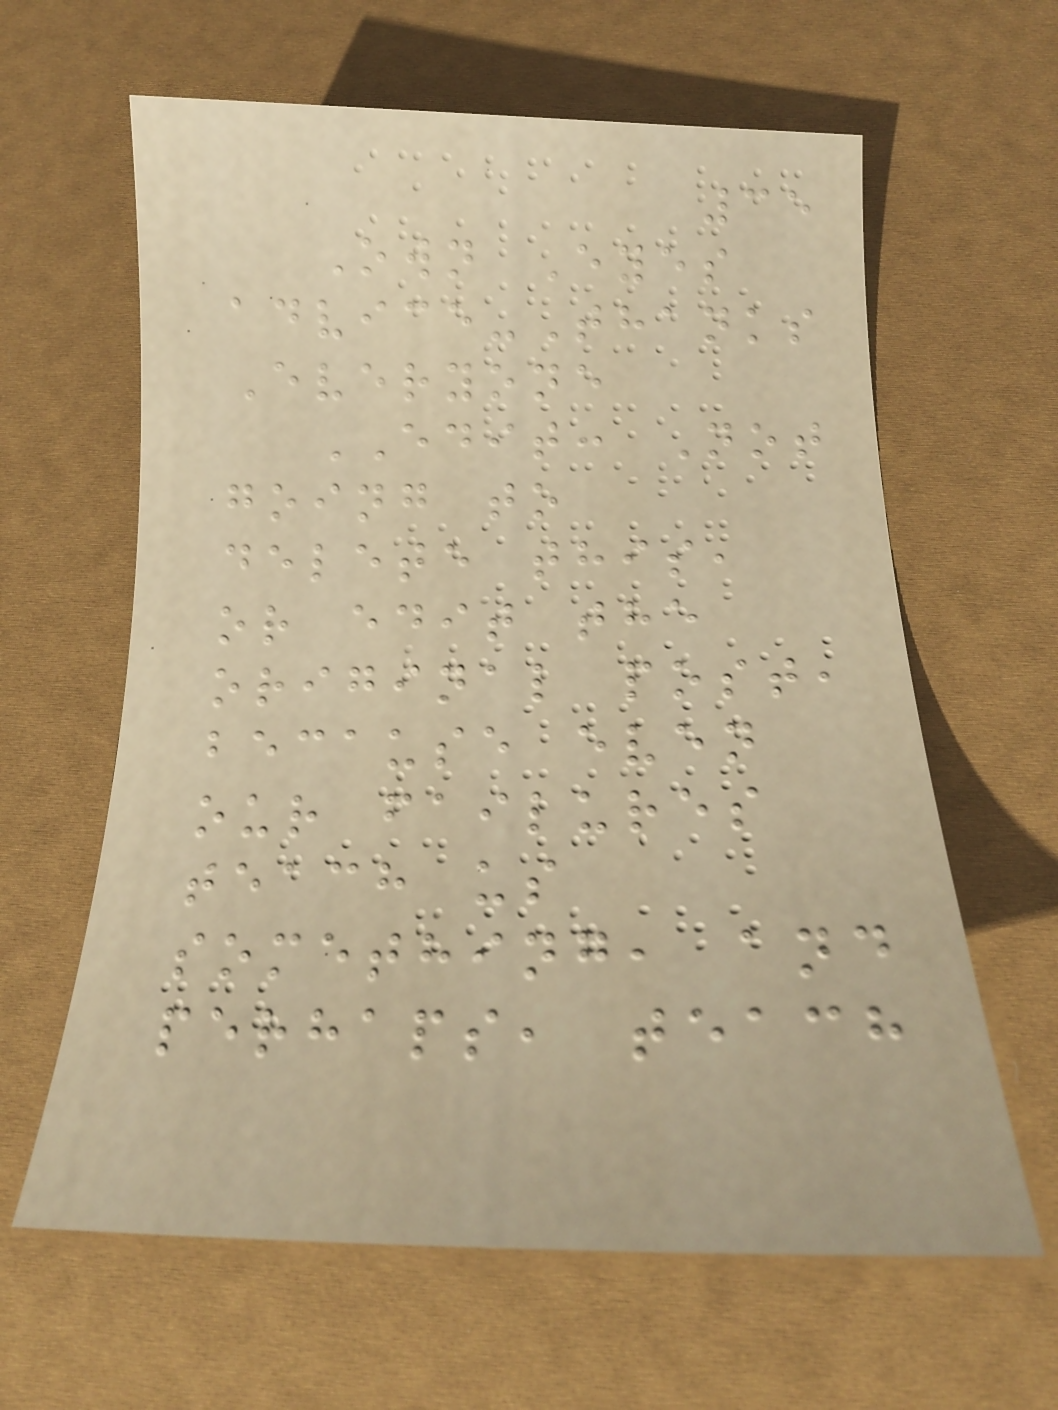35
Own Eyes
advice-Thanks
Everyone
EDIT: Not
going to
delete this,
or edit the
original post,
because even
our failures
teach us
something, and
perhaps, teach
